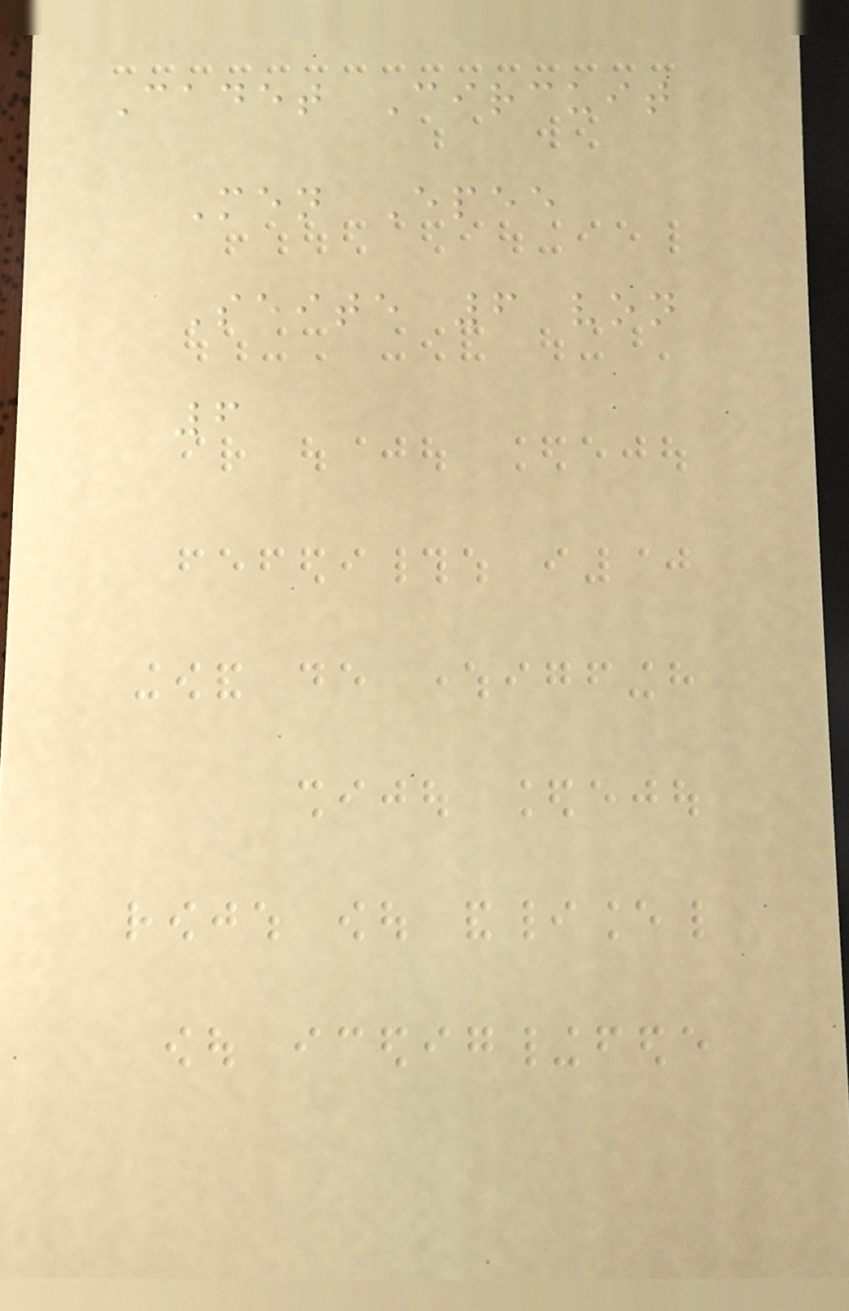Cadet Circuit
Men Epee
Seite 6 von
6
